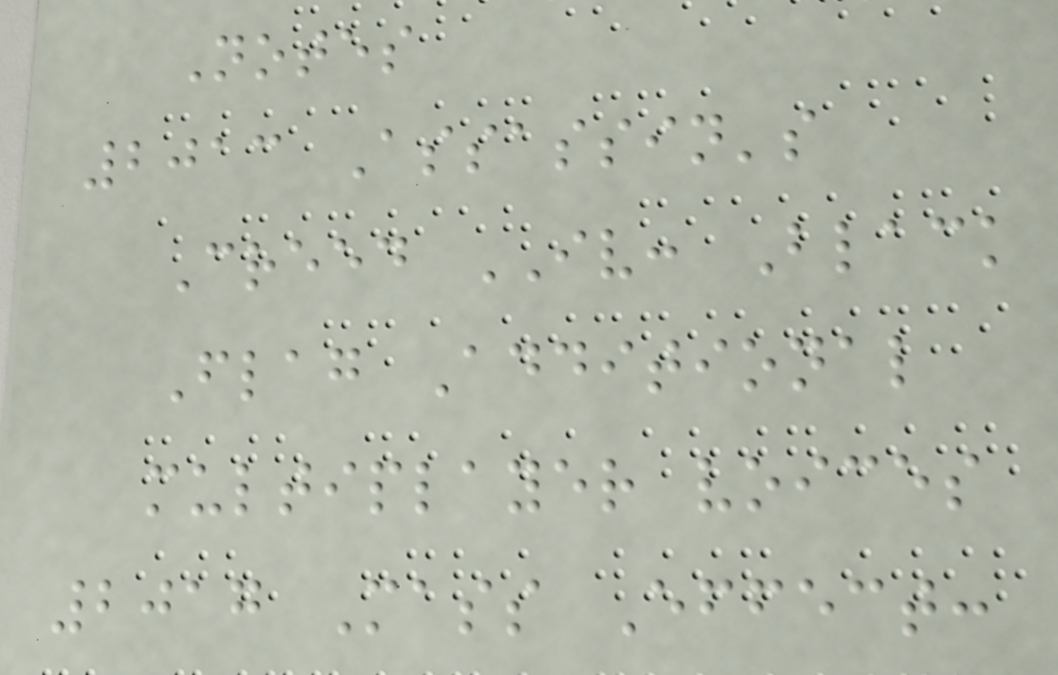Notes
2013 Assassin's
Creed IV: Black
Flag Additional
multiplayer voices
2017 Mass Effect:
